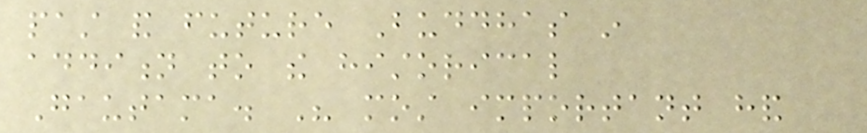past and future Buddhas in
addition to the historical
Gautama. His most important hand
